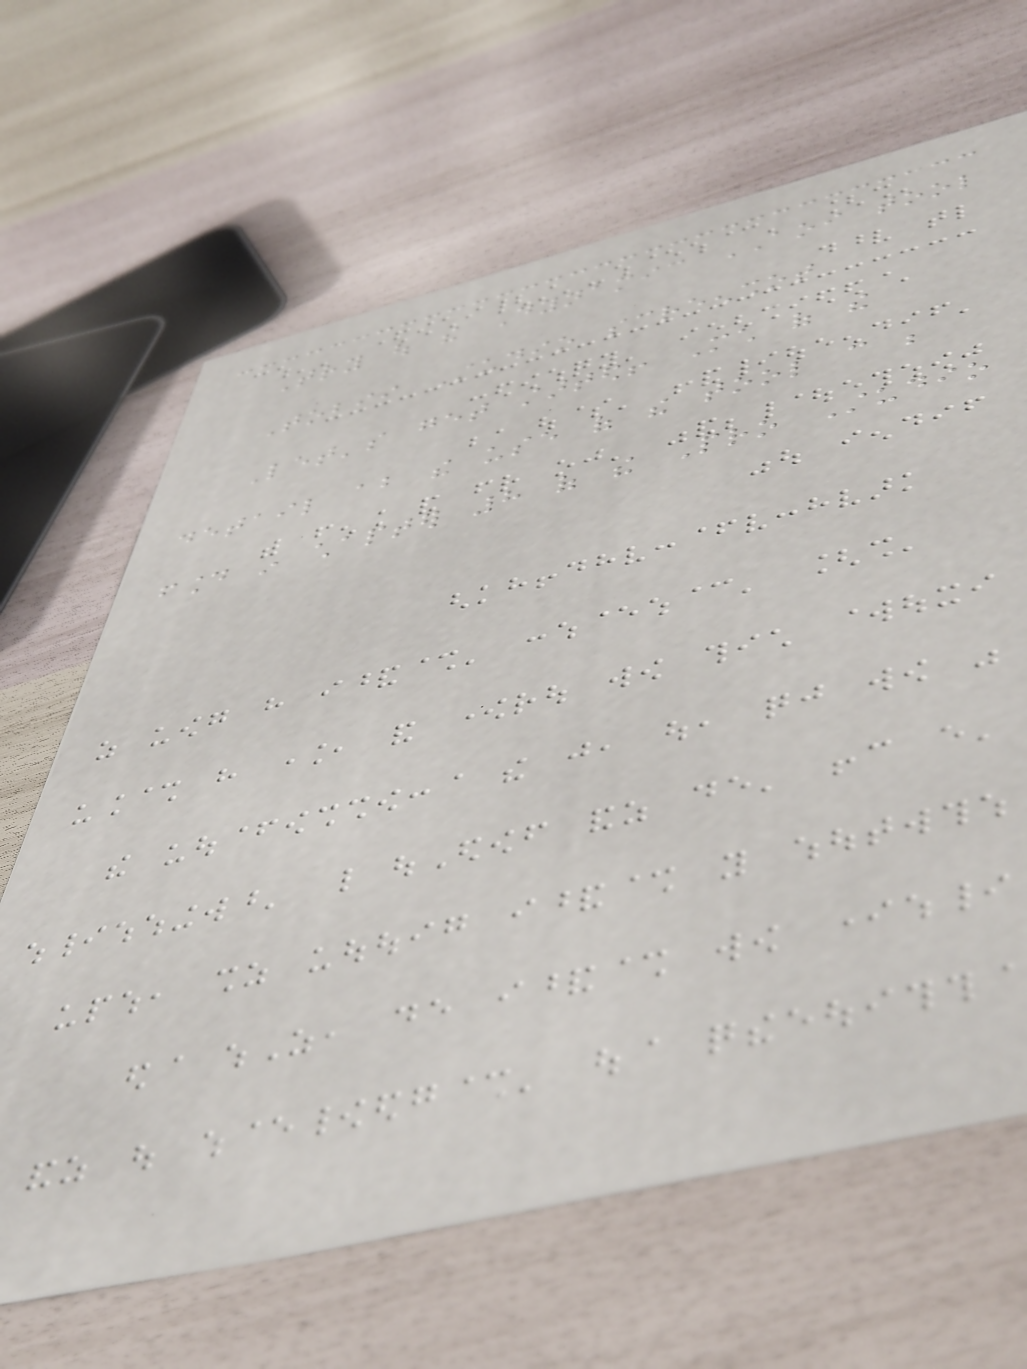Try out the Dynamic AOI tool
Tobii Studio screenshot
Let's get started! Much of the
detail about the use of the tool can be
found in chapter 8 of the Pro Studio
